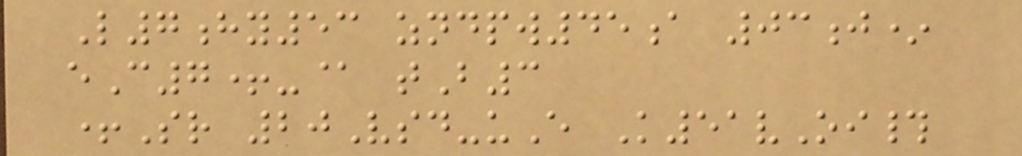L7hy53 zndpw45a 03j*
eC7+-@ tB3
+Sr 20Vsd-uE K51vOi#
